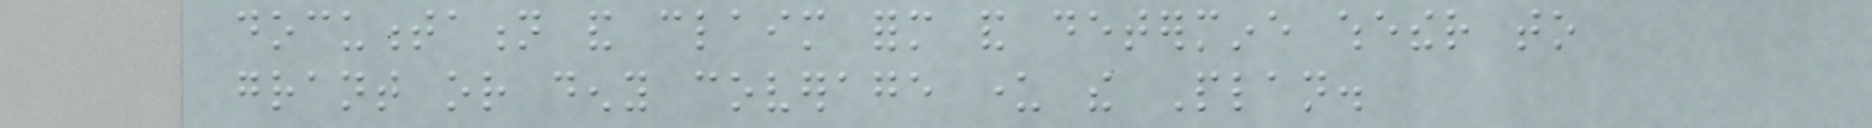documentation and claim form and determine whether to
grant or deny coverage under the Plan.
